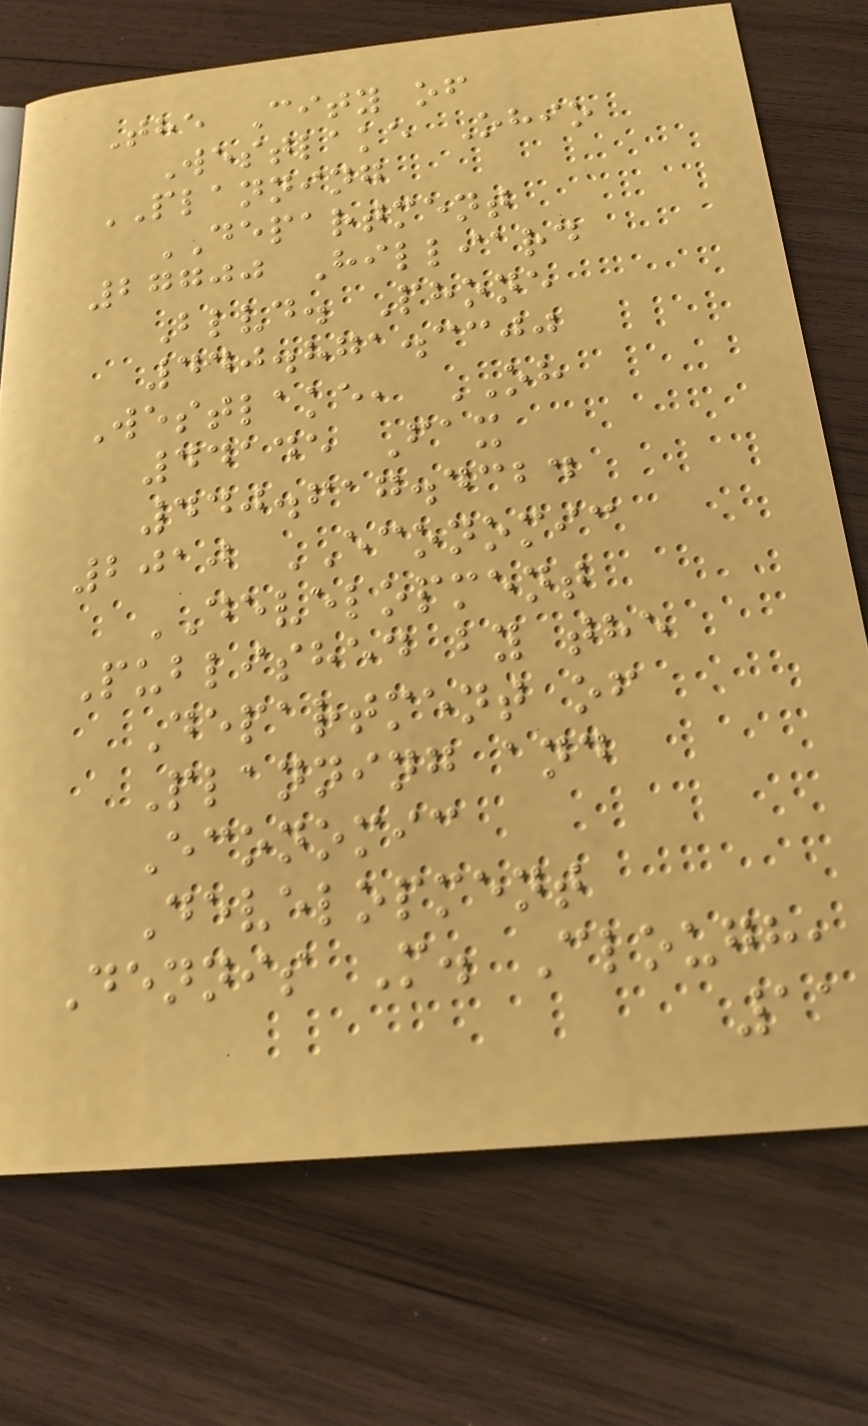The City of
Westlake Ohio
PLANNING
DEPARTMENT
27700 Hilliard
Blvd. Phone
440.871.3300
Westlake, OH
44145 Fax
440.617.4324
2010 ECONOMIC
DEVELOPMENT
Published by the
Department of
Planning and
Economic
Development
Dennis M. Clough,
11
